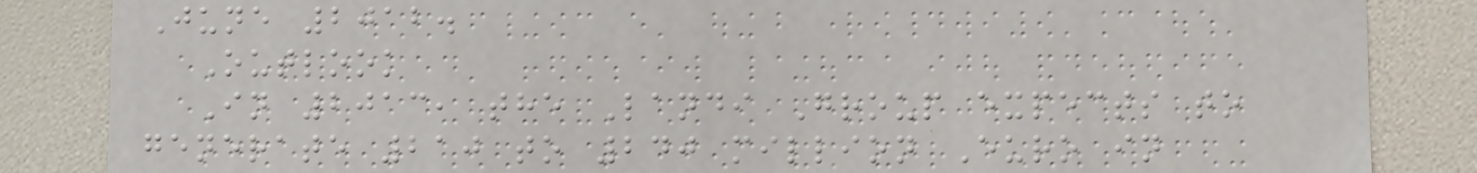June 2012.
Outlook
In 2013, the Landi Group expects to
generate 210 to 240 million Euro in
